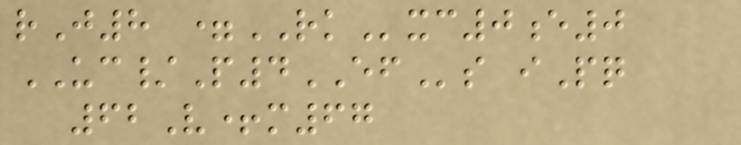rJ8 =RKxc0e0
UC/P4EFs iPq
62V+m67
